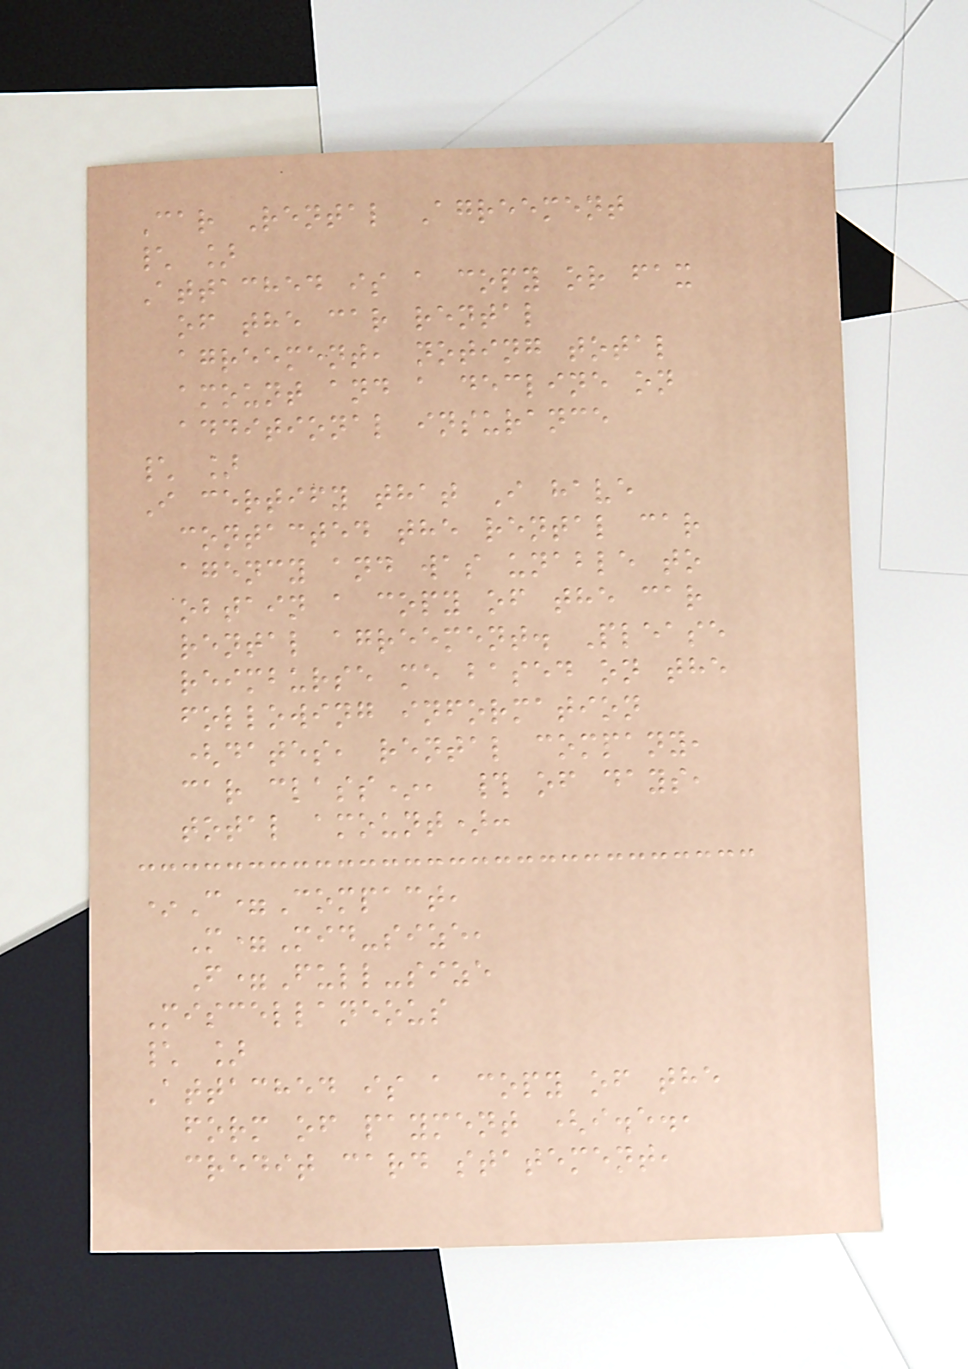Car Rental Agreement
\ ]
Attached is a copy or fax
of the car rental
agreement, noting total
amount and a decline on
additional insurance
\ ]
I certify that I have
contacted the rental car
agency and was unable to
obtain a copy of the car
rental agreement. Please
reimburse me based on the
following information
(dates, rental company,
car class*, # of days,
total amount):
*C=Compact,
M=Mid-size,
F=Full-size
Miscellaneous
\ ]
Attached is a copy of the
form of payment (i.e.,
credit card statement,
